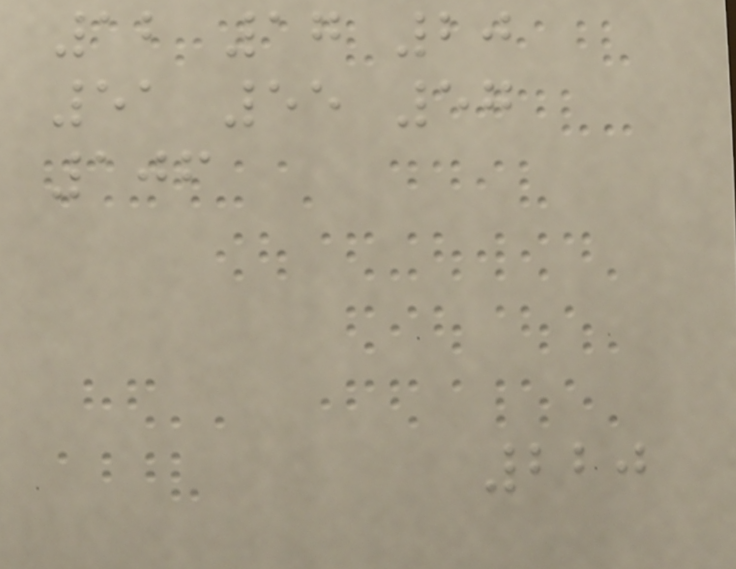12 17 20
51 55 57
106
220
